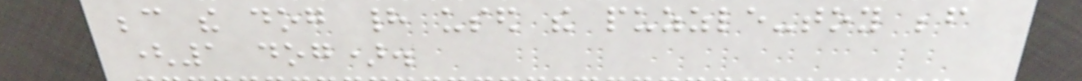because the dog had used the puzzle-toy before
(1 dog).
